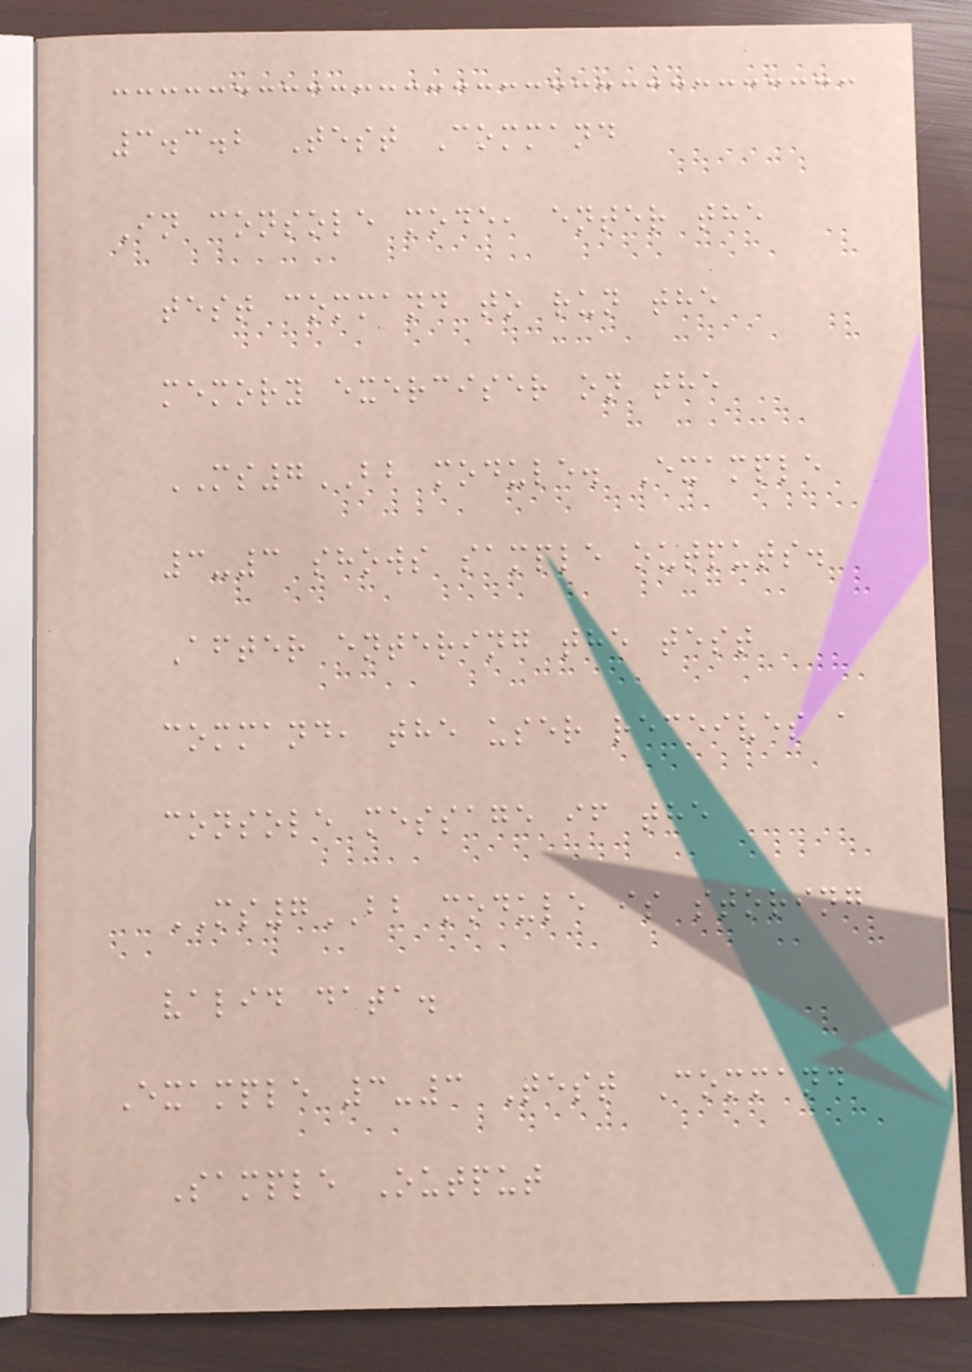3.3.2 Test Command
In console mode, enter the
test command to run the
memory exerciser on the
MS7BB module. Example
3-3 shows sample outputs.
After entering the test
command, the user receives a
console message if the
MS7BB module is storing
valid data.
Example 3-3 Test Command
Sample Output
